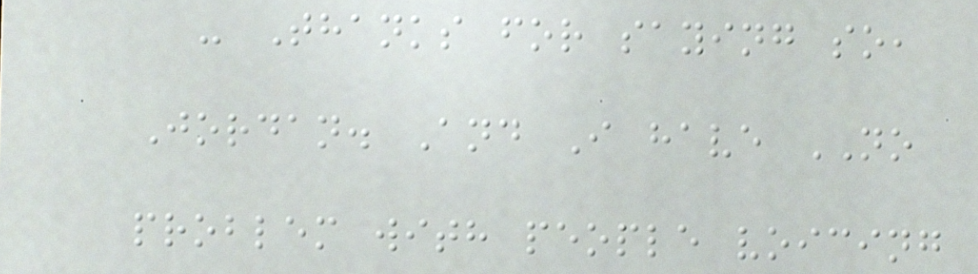- Thanks for saying so,
Jordan. And I have NO
problem with people voicing
